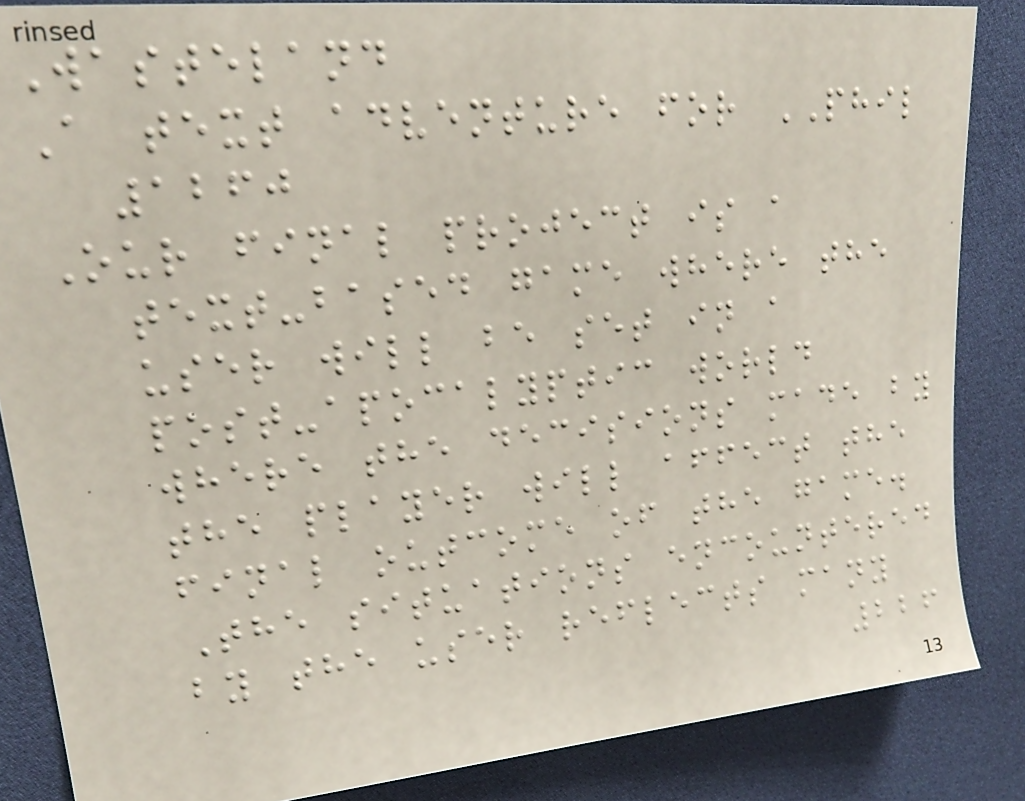Wasteland
A text adventure for PHIL
1260
Our final project is a
text-based game where the
user will be set in a
post-apocalyptic world
where the decisions made by
the player will affect the
final outcome of the game.
The situations encountered
by the user reflects many
226
